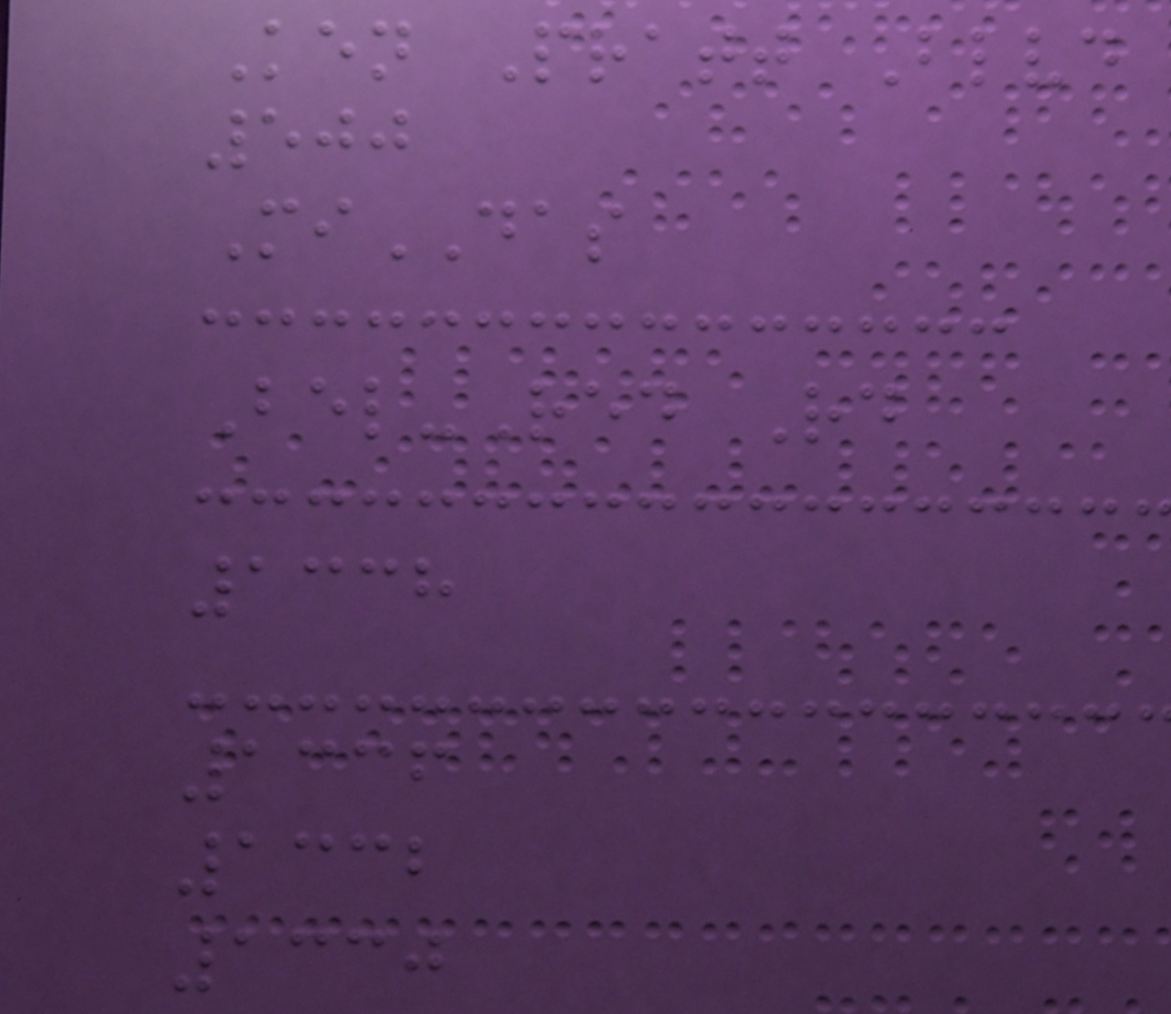Ken Pratt Blvd
500
MiDAS
Bel-Red Rd
1338
1336
1332
1330
